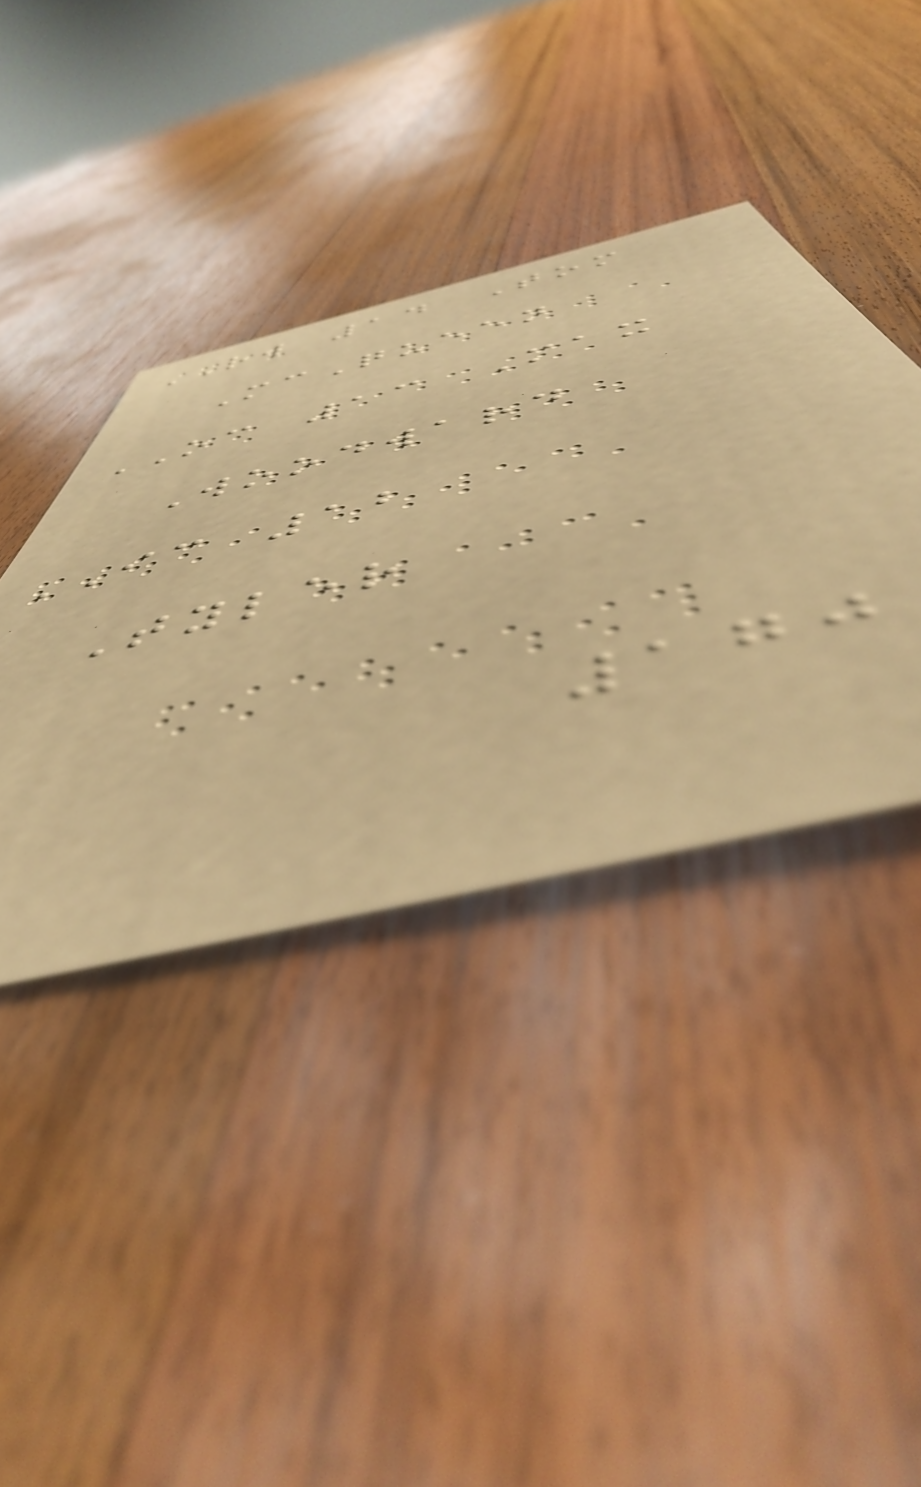RW 14 Tom
McQueen
OC 13 Max
Woodward
IC 12
Tyler
170
